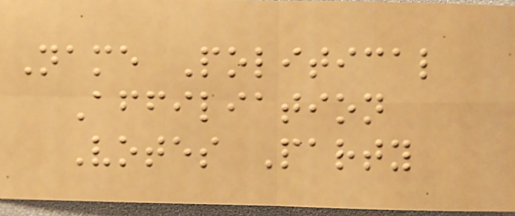Name Political
Affiliation
Votes Party
